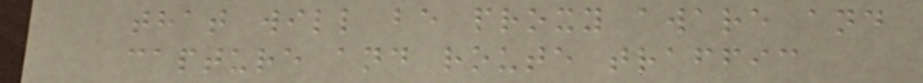that will be proxy aware and
capture and route traffic
